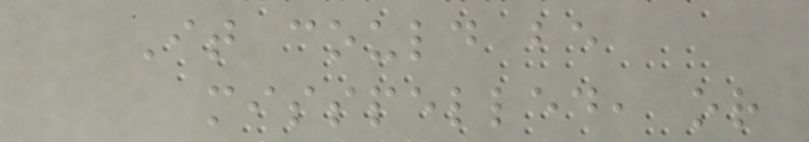It could be
misspelled, or
